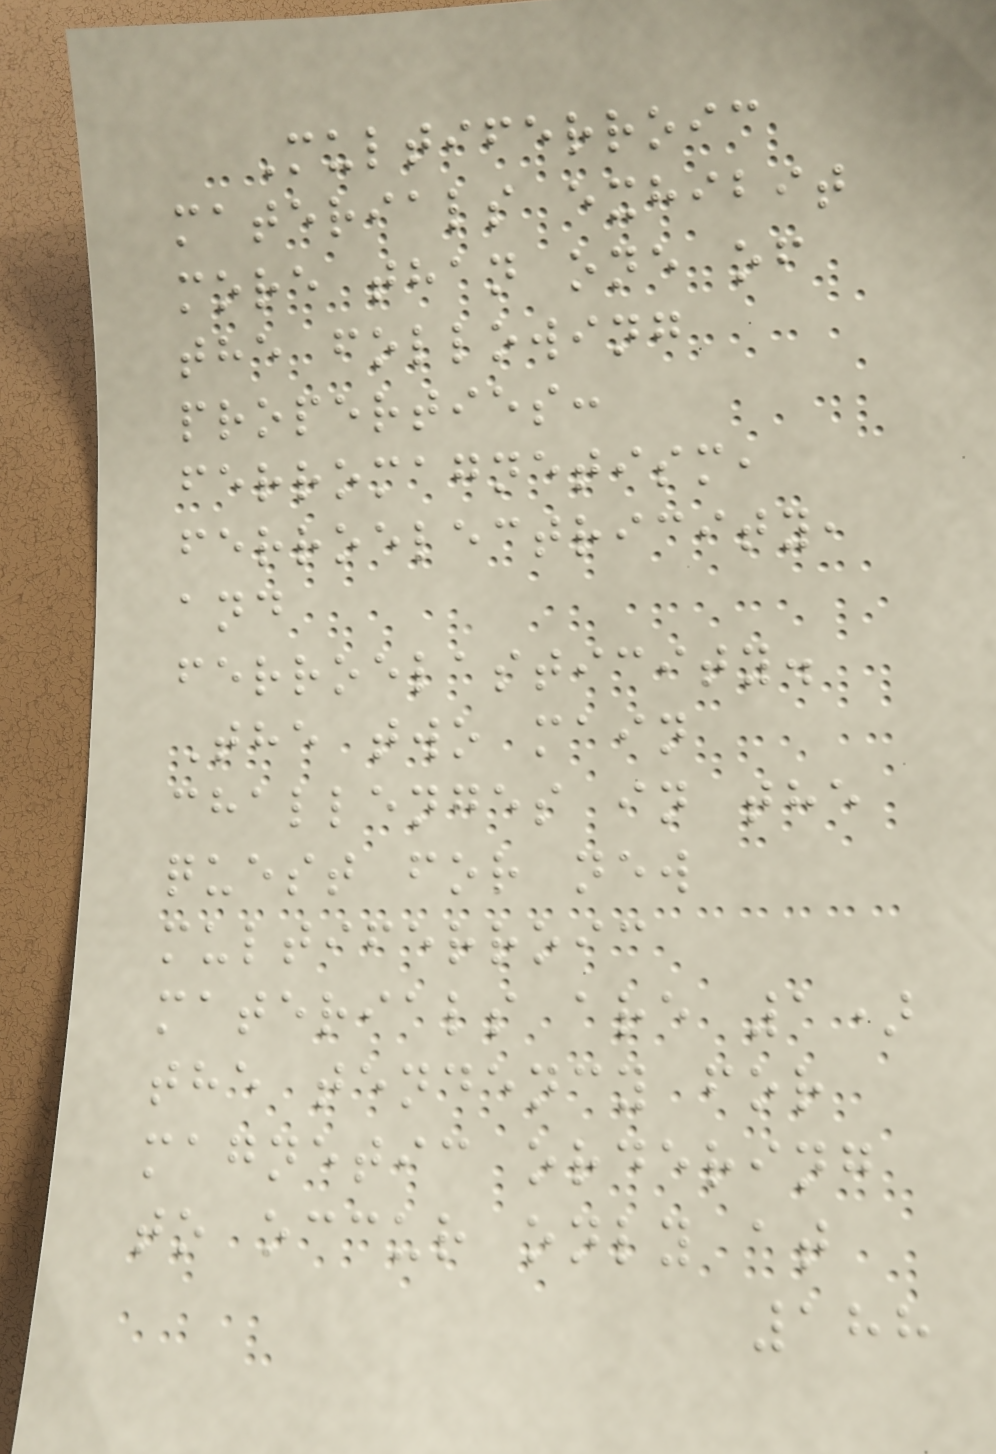Multiferroic
materials exhibit
more than one of
the following
properties:
ferromagnetism,
ferroelectricity,
and
ferroelasticity.
The two main
challenges in the
quest for new
multiferroic
materials are 1)
the tendency for
magnetic ordering
to occur only at
188
